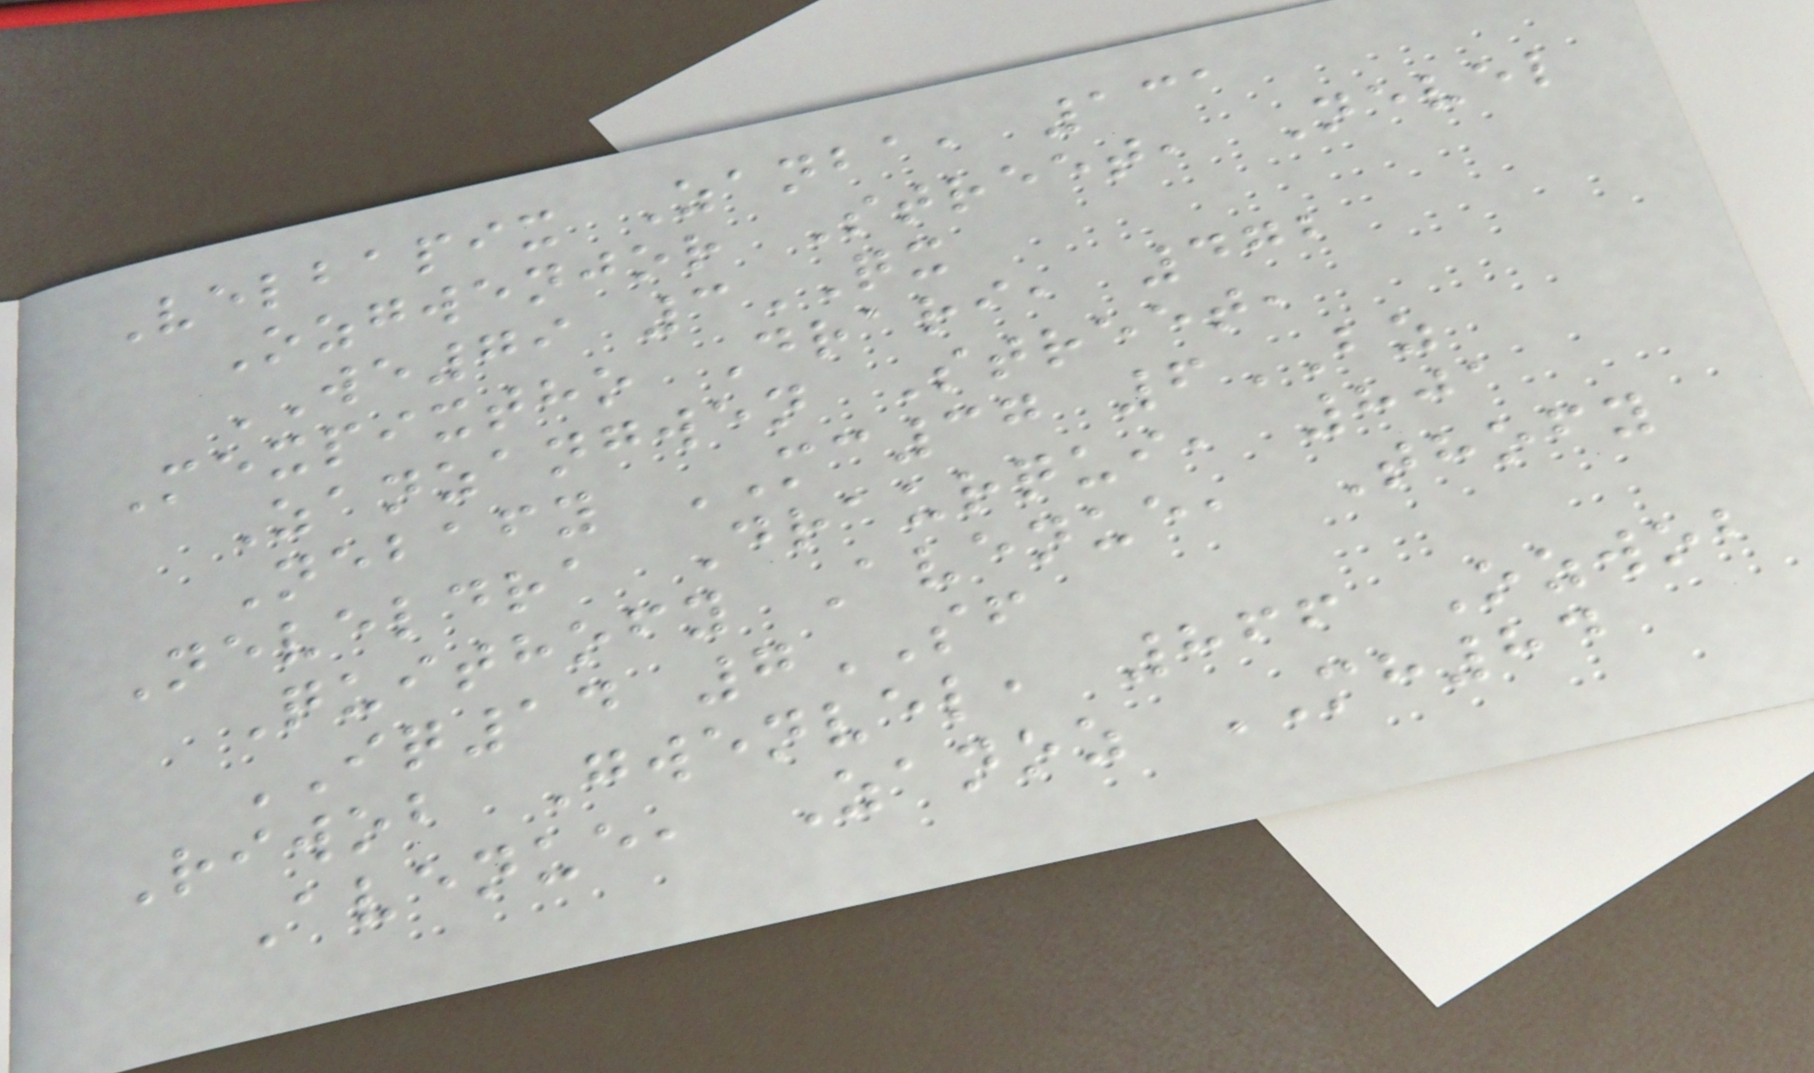Velbapix Zanba, 131
Ozgwenjor Street, Nevel
WE79 3QX
Mexpixtho Drari, 472
Zanzangwen Street,
Nebafy MC37 6BZ
Neveldra Draurqui, 801
Quithofy Avenue, Thofy
IQ14 7SF
Riwob Gwenvel, 866 Ozwob
Avenue, Zanoz MH84
